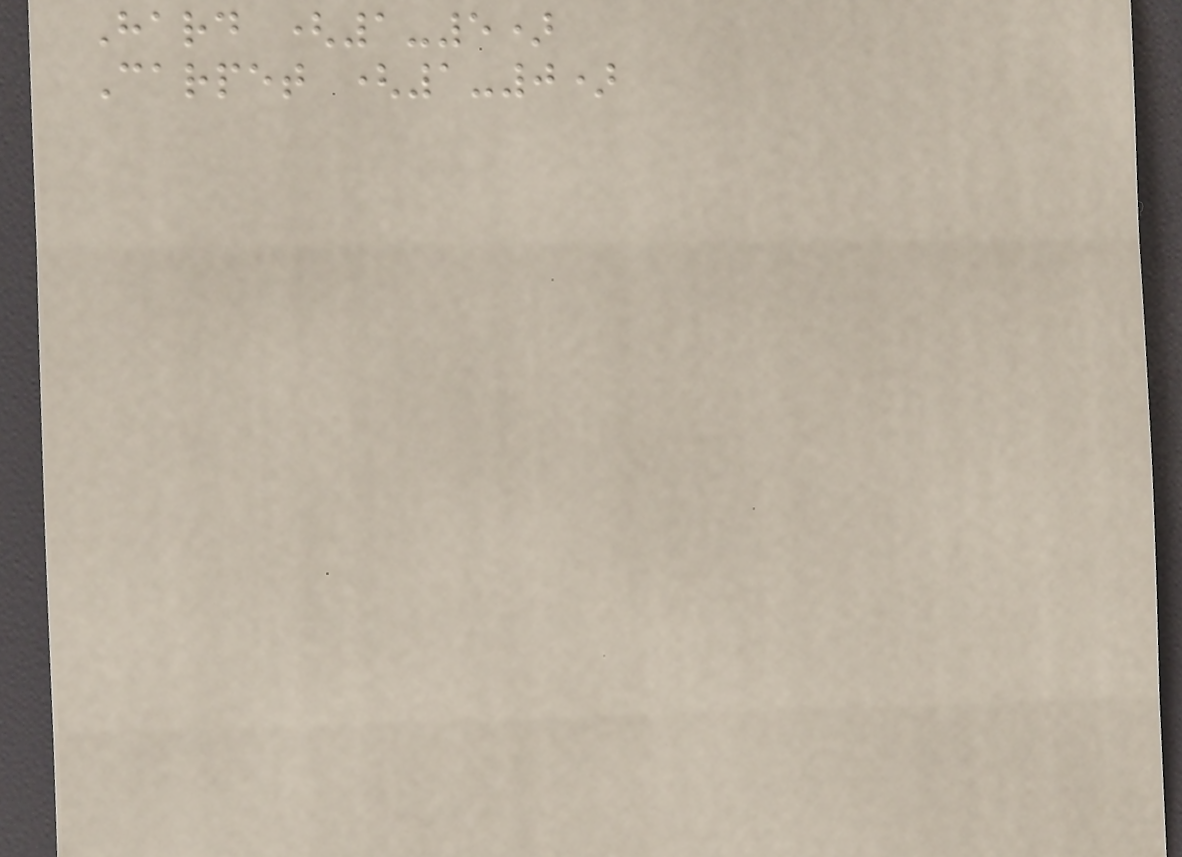Hard (1-5)
Carpet (1-0)
